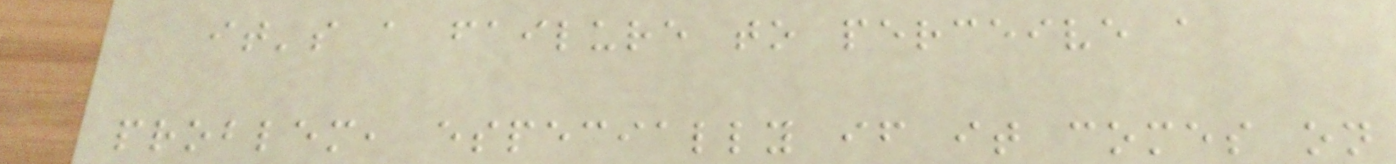it's a failure to perceive a
problem, especially if it comes on
